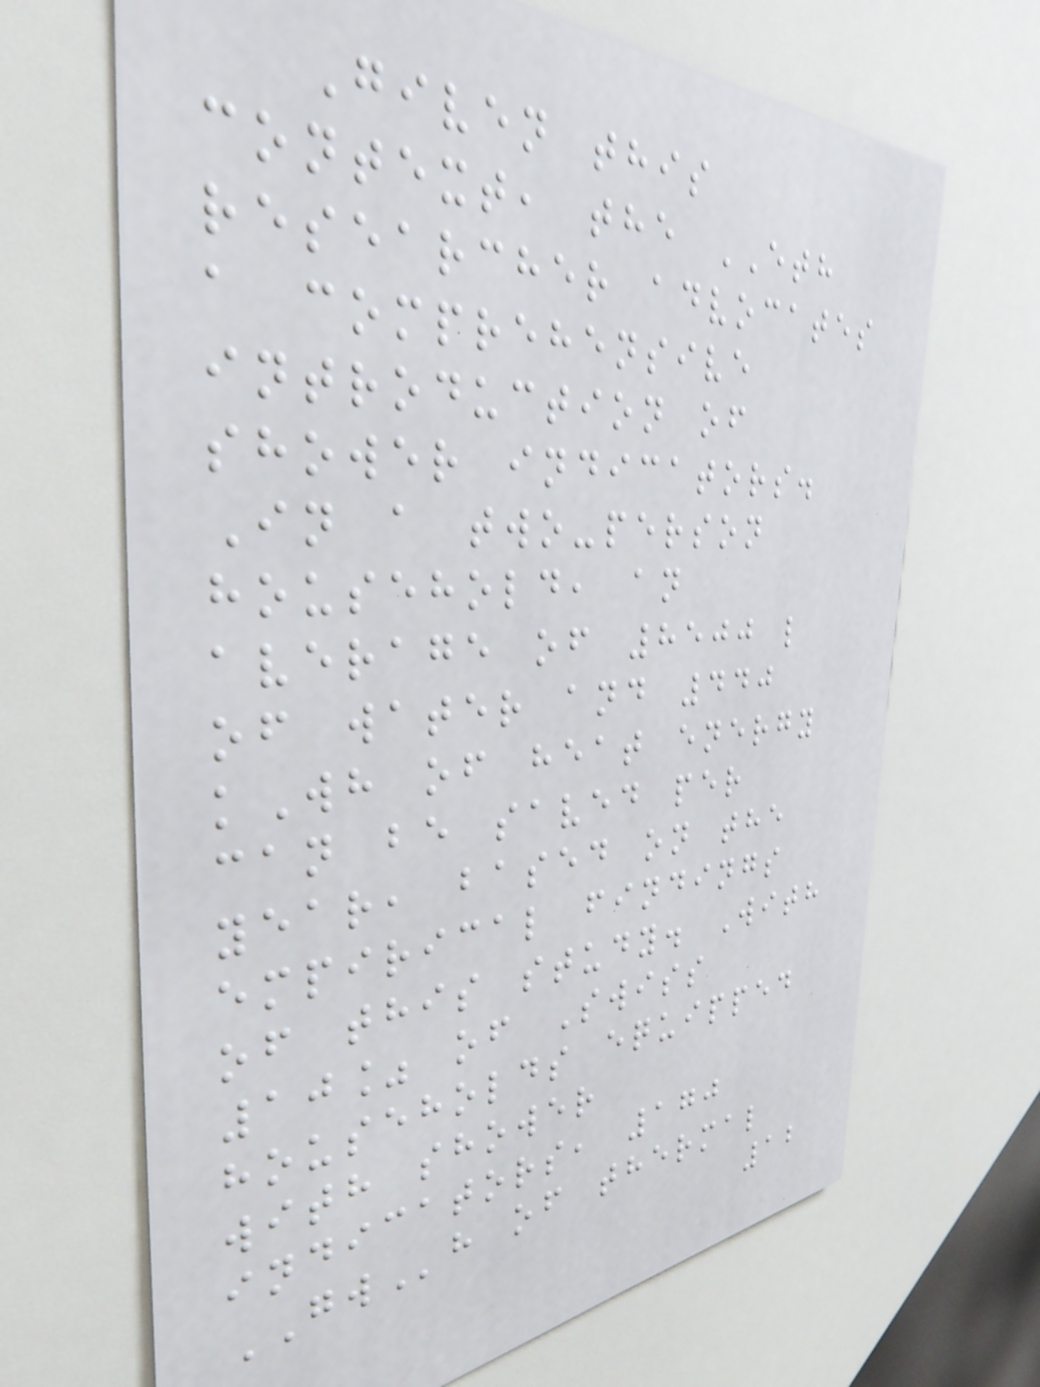Given this
context, the ETH
researcher advocates
a comprehensive
introduction of
shower indicators.
In a two-person
household, an
average of 8500 l
of water and 440
kWh of heat energy
can be saved per
year, based on the
empirical findings
of this study. With
10% of Swiss
households equipped
with shower
indicators, 170
GWh of thermal
12
